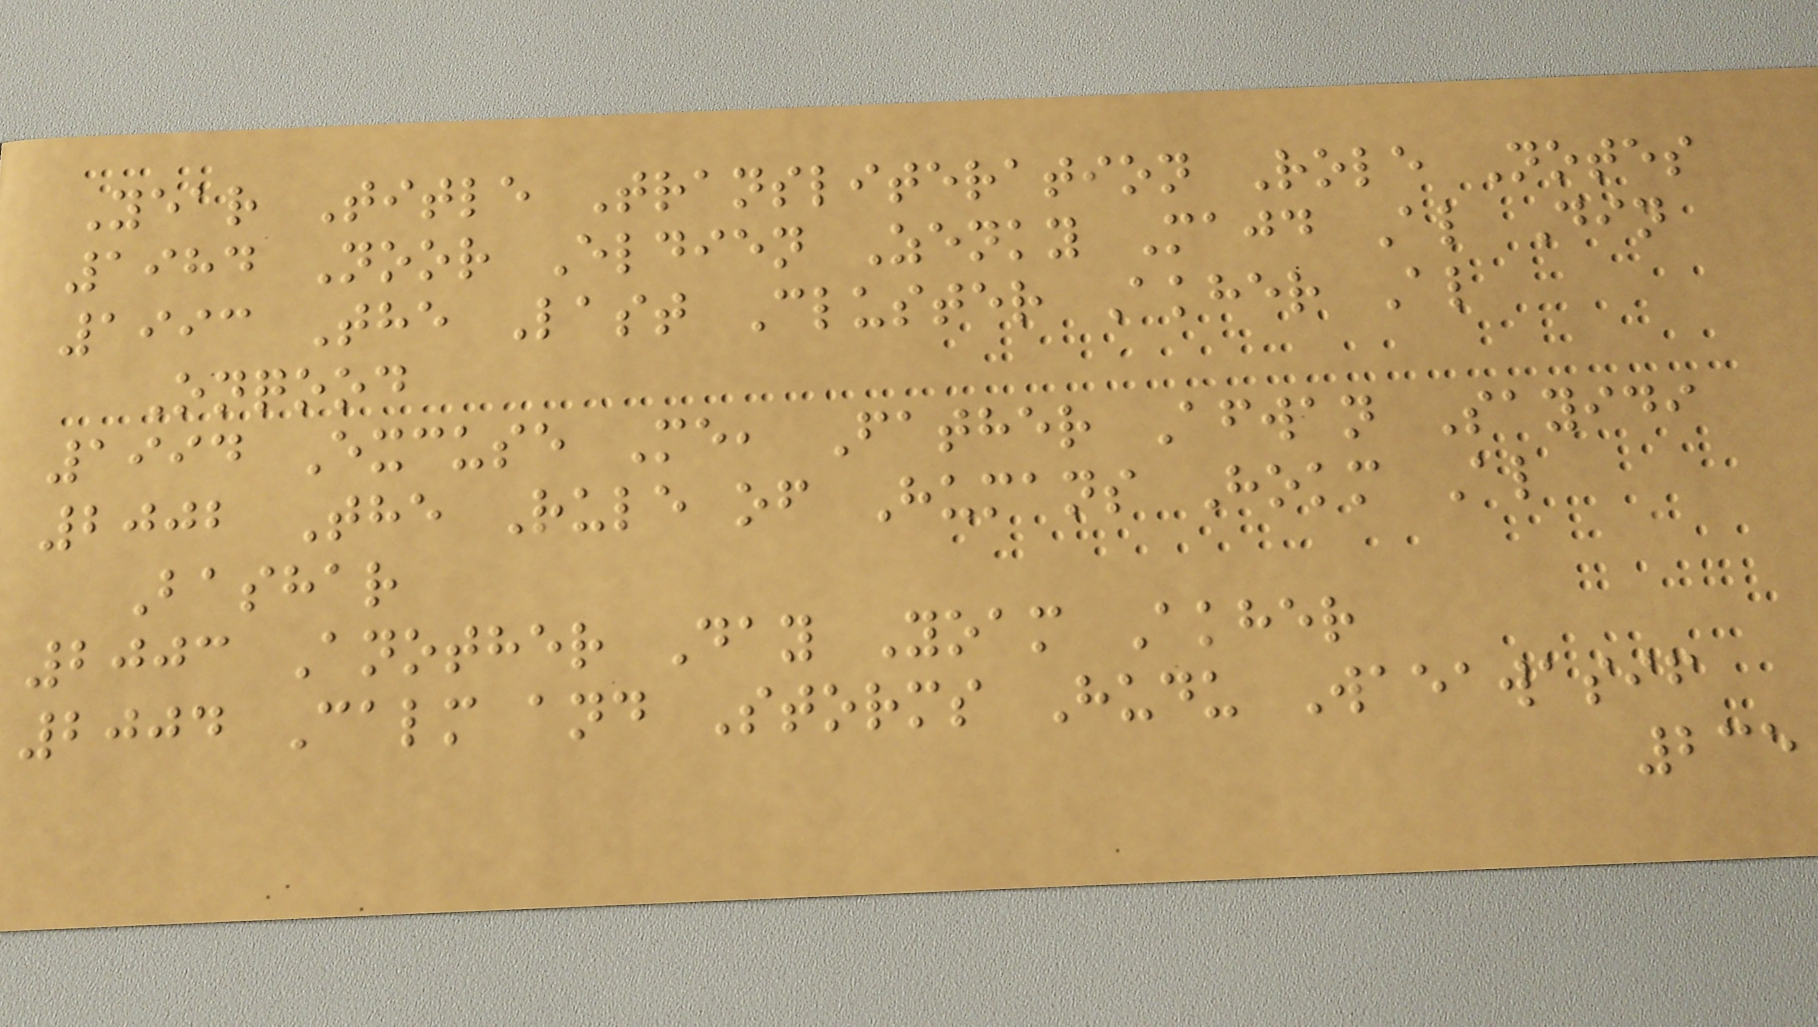Year Title Transliteration Role Notes
1984 Noor Eldien Zenky Majd Al Din
1993 The Last Cluster Akher Al
Onqood
1994 Excuse Me, Father Afwan Sayidi
2002 The Rule of Humans Hokm Al
Bashar
2003 Another Day Yoam Akher
2004 Calm and Storms Hudu Waeawasif
235
